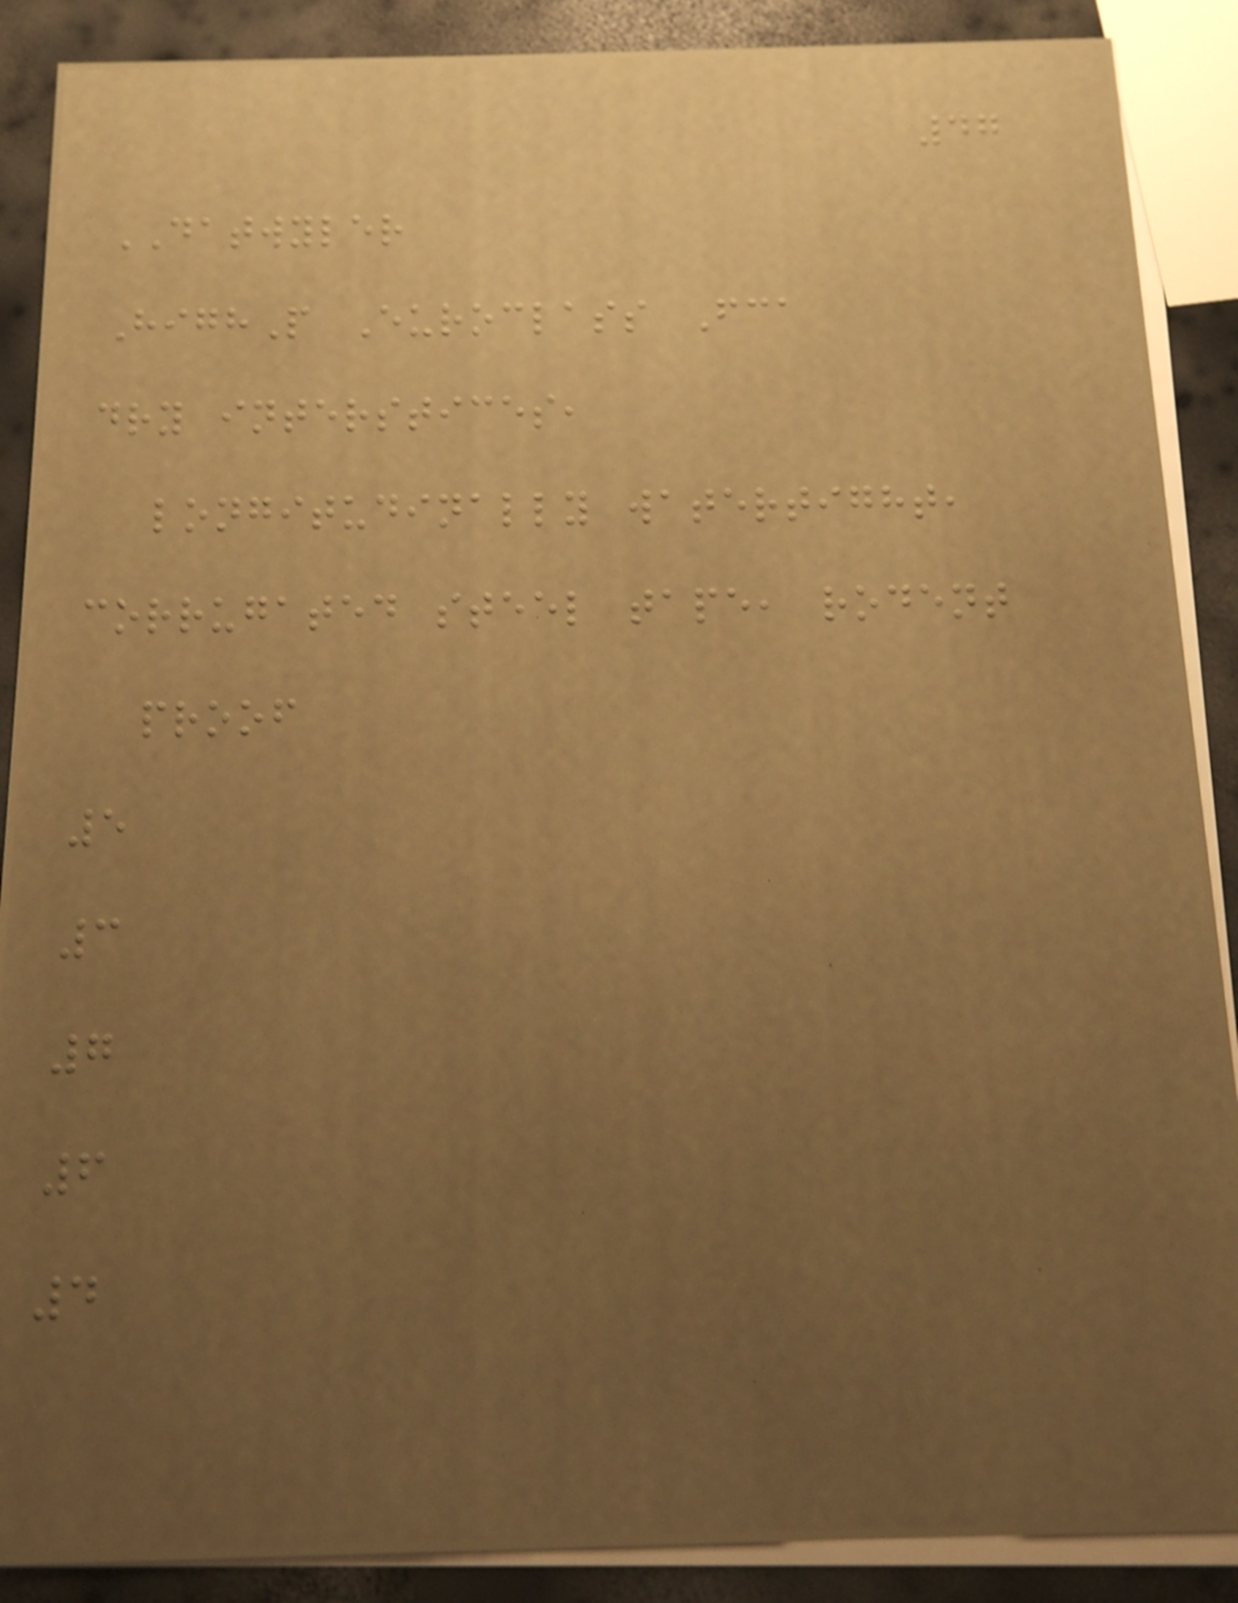47
DATWYLER
HighP Euroclass Fca
dry interstices,
longitudinally watertight,
corrugated steel tape, rodent
proof
5
3
7
6
4
